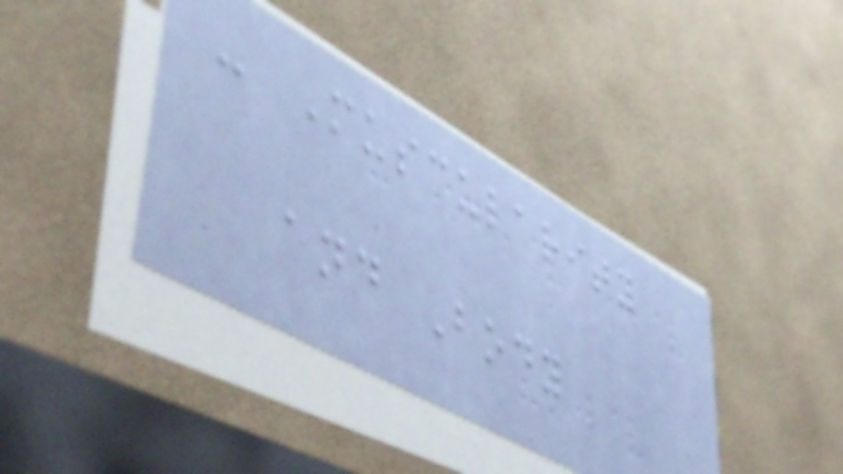- Muscularity
and Body
